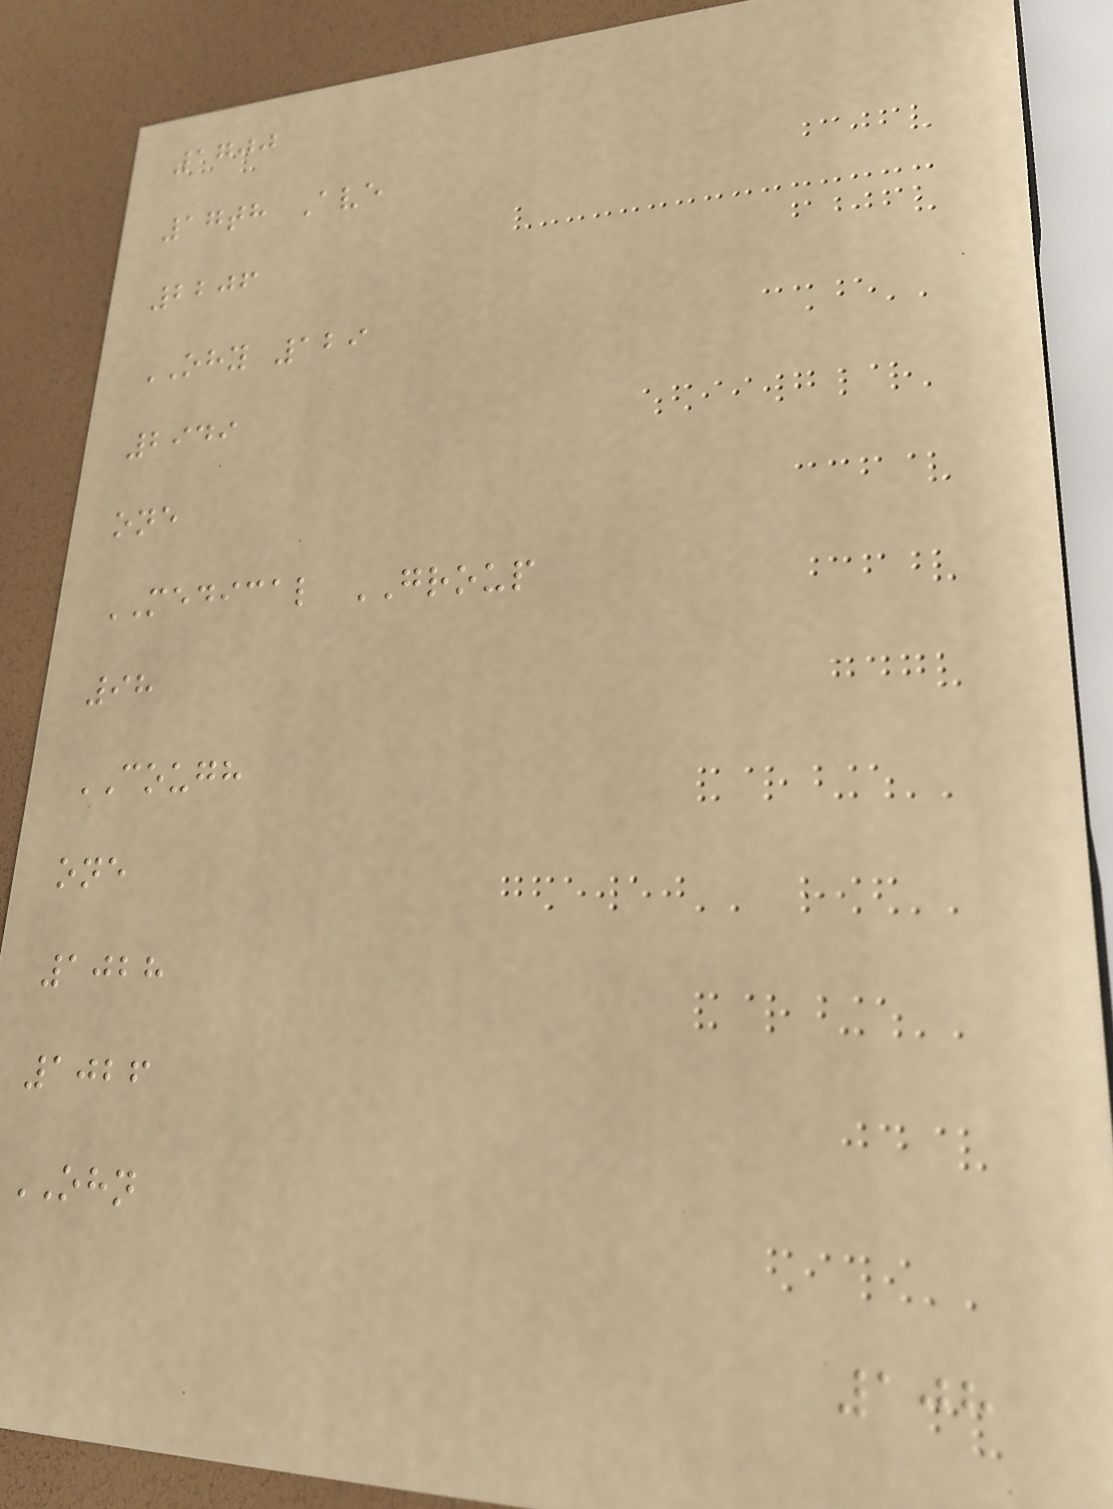1700
17th Ave
2206
OHY 129
2949
one
MEDICAL GROUP
98
COUGH
one
1028
1026
OHN
108
